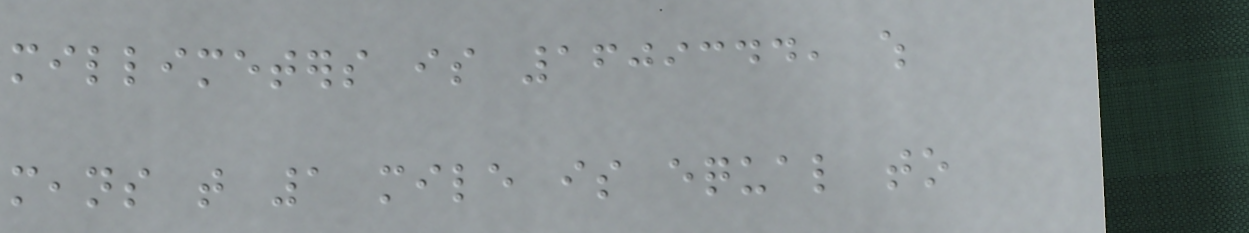millimeters is 1609344, which
means that 1 mile is equal to
